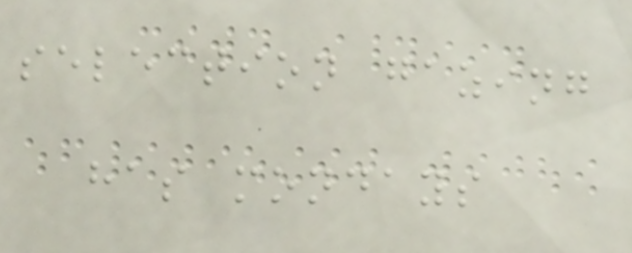selection gazing
has mondays
